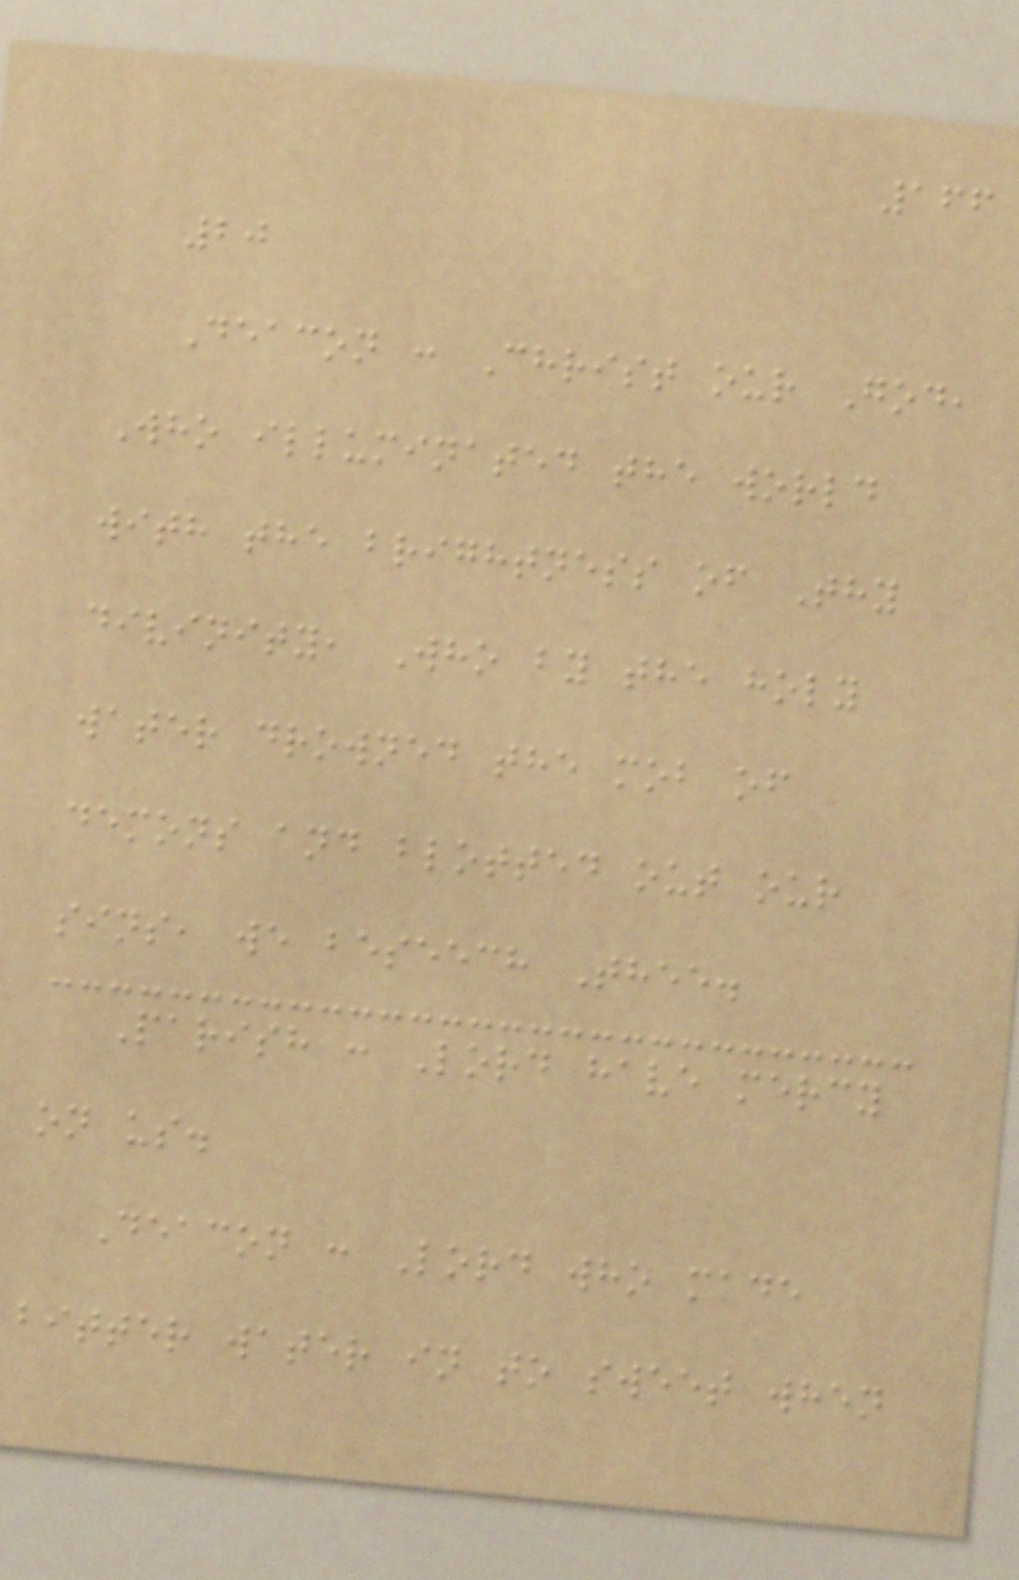166
20
Deacon : Christ our God,
Who illuminated the world
with the brightness of Thy
divinity, Who by the holy
water drowned the mob of
demons and blotted out our
sins, we beseech Thee.
Parish : Lord have mercy
on us.
Deacon : Lord who made
bitter water in to sweet when
